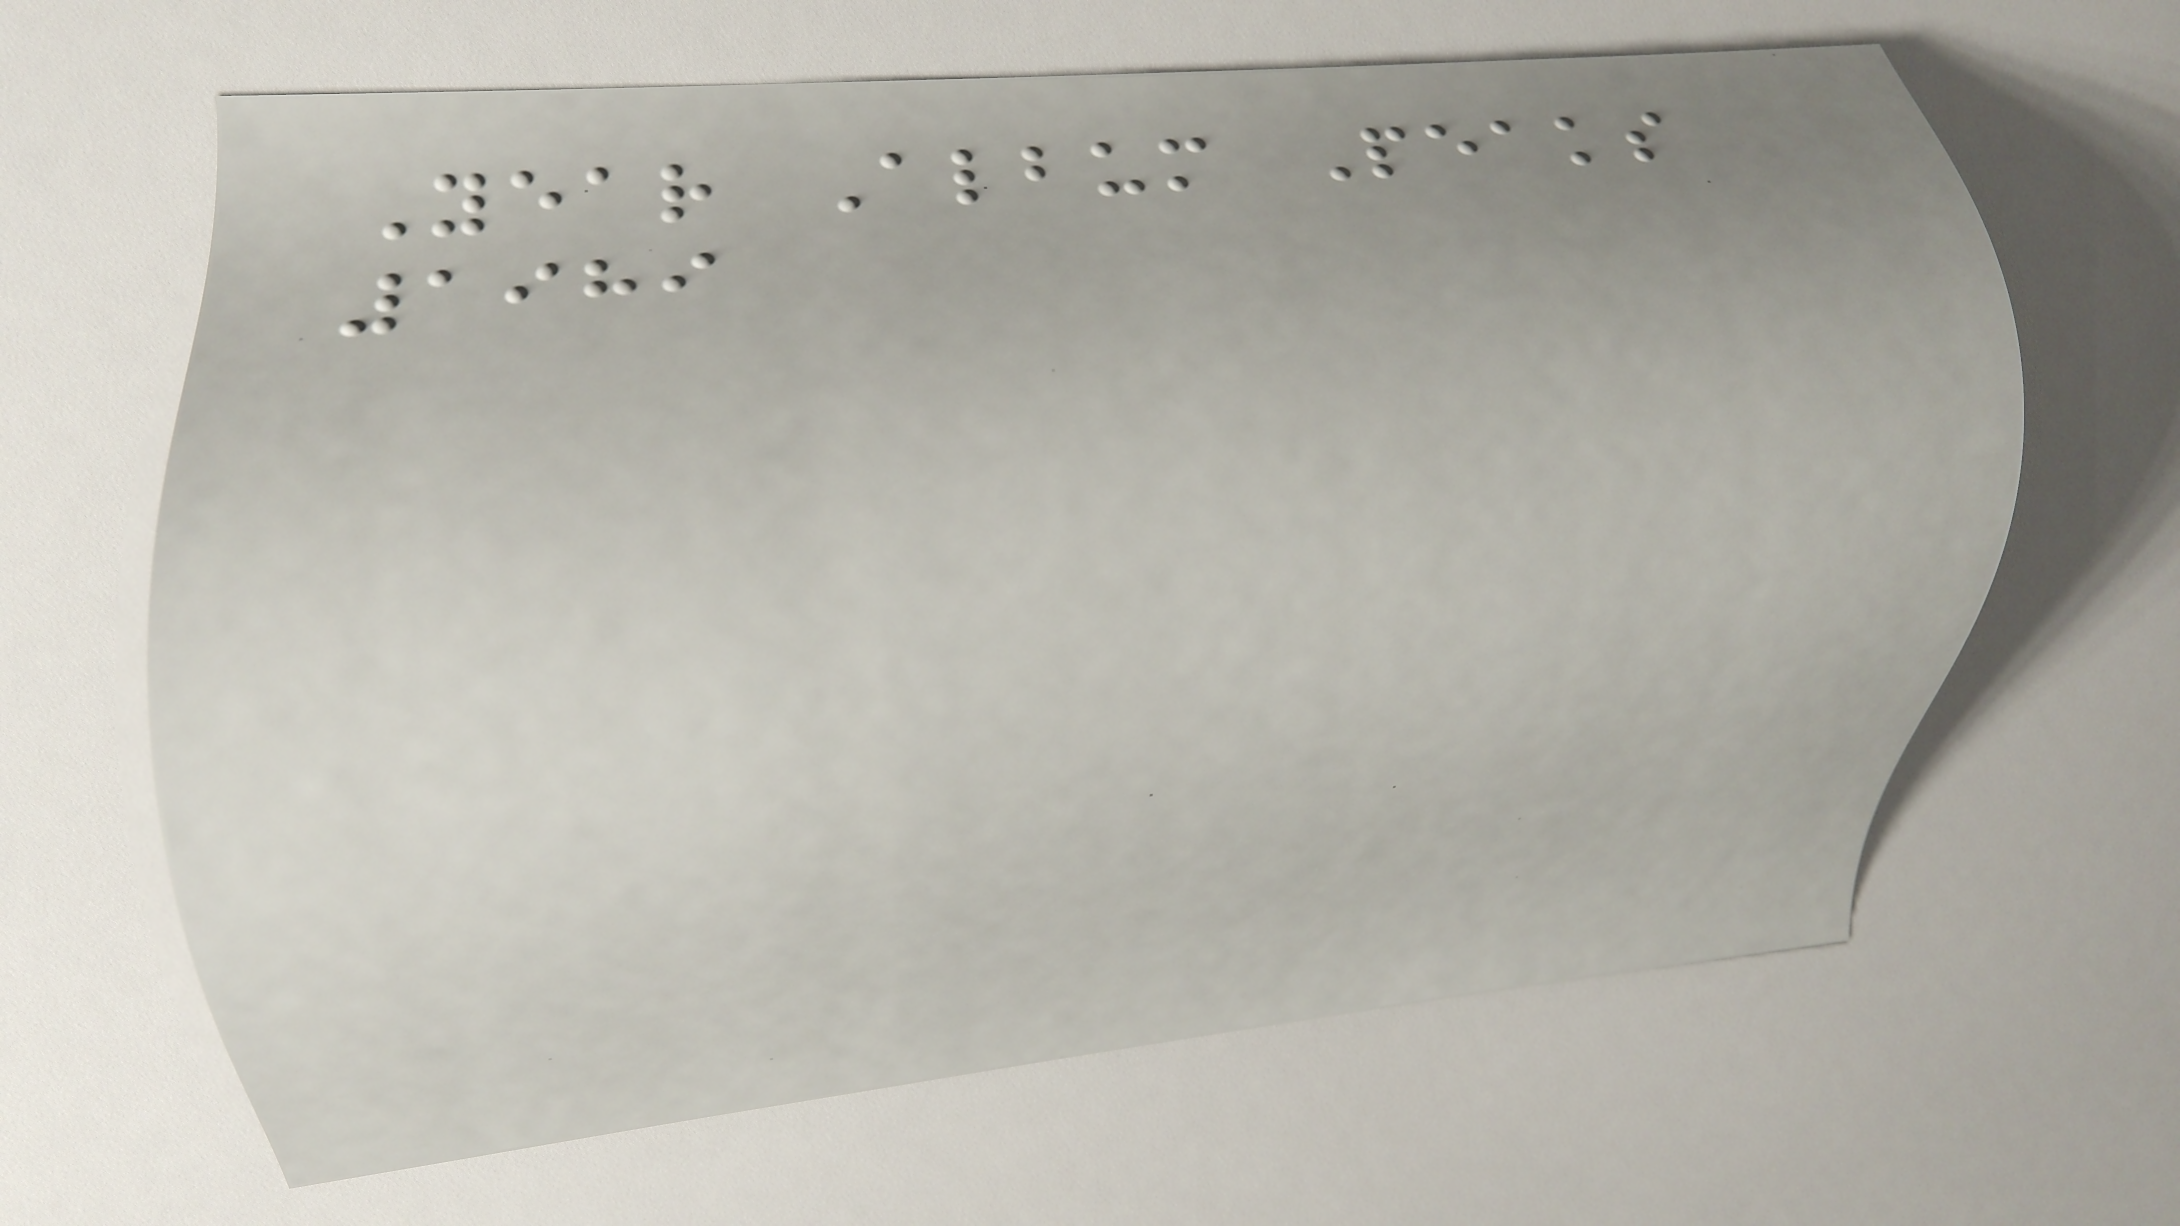Year Album Peaks
1989
